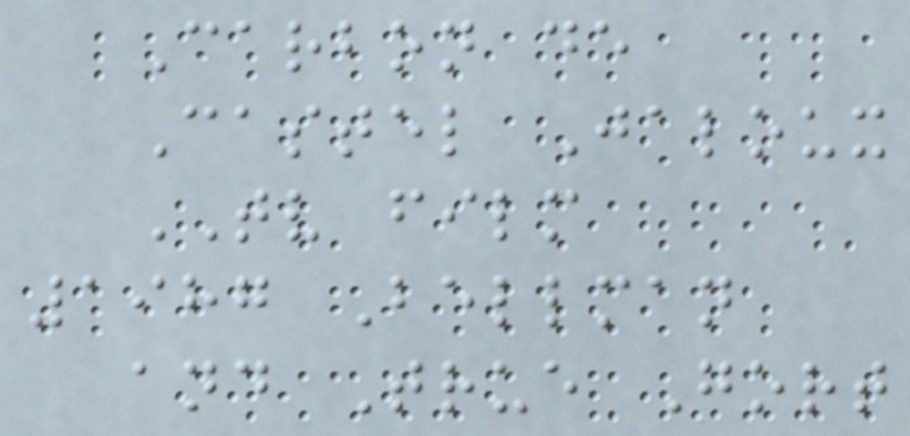Carbon de
Castel Jaloux
TV film
1987 Bellman
and True Gort
